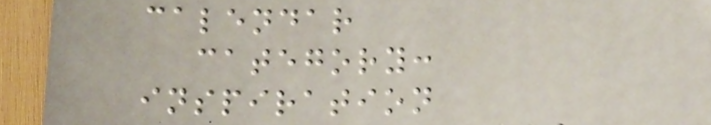calendar
category:
inspiration
